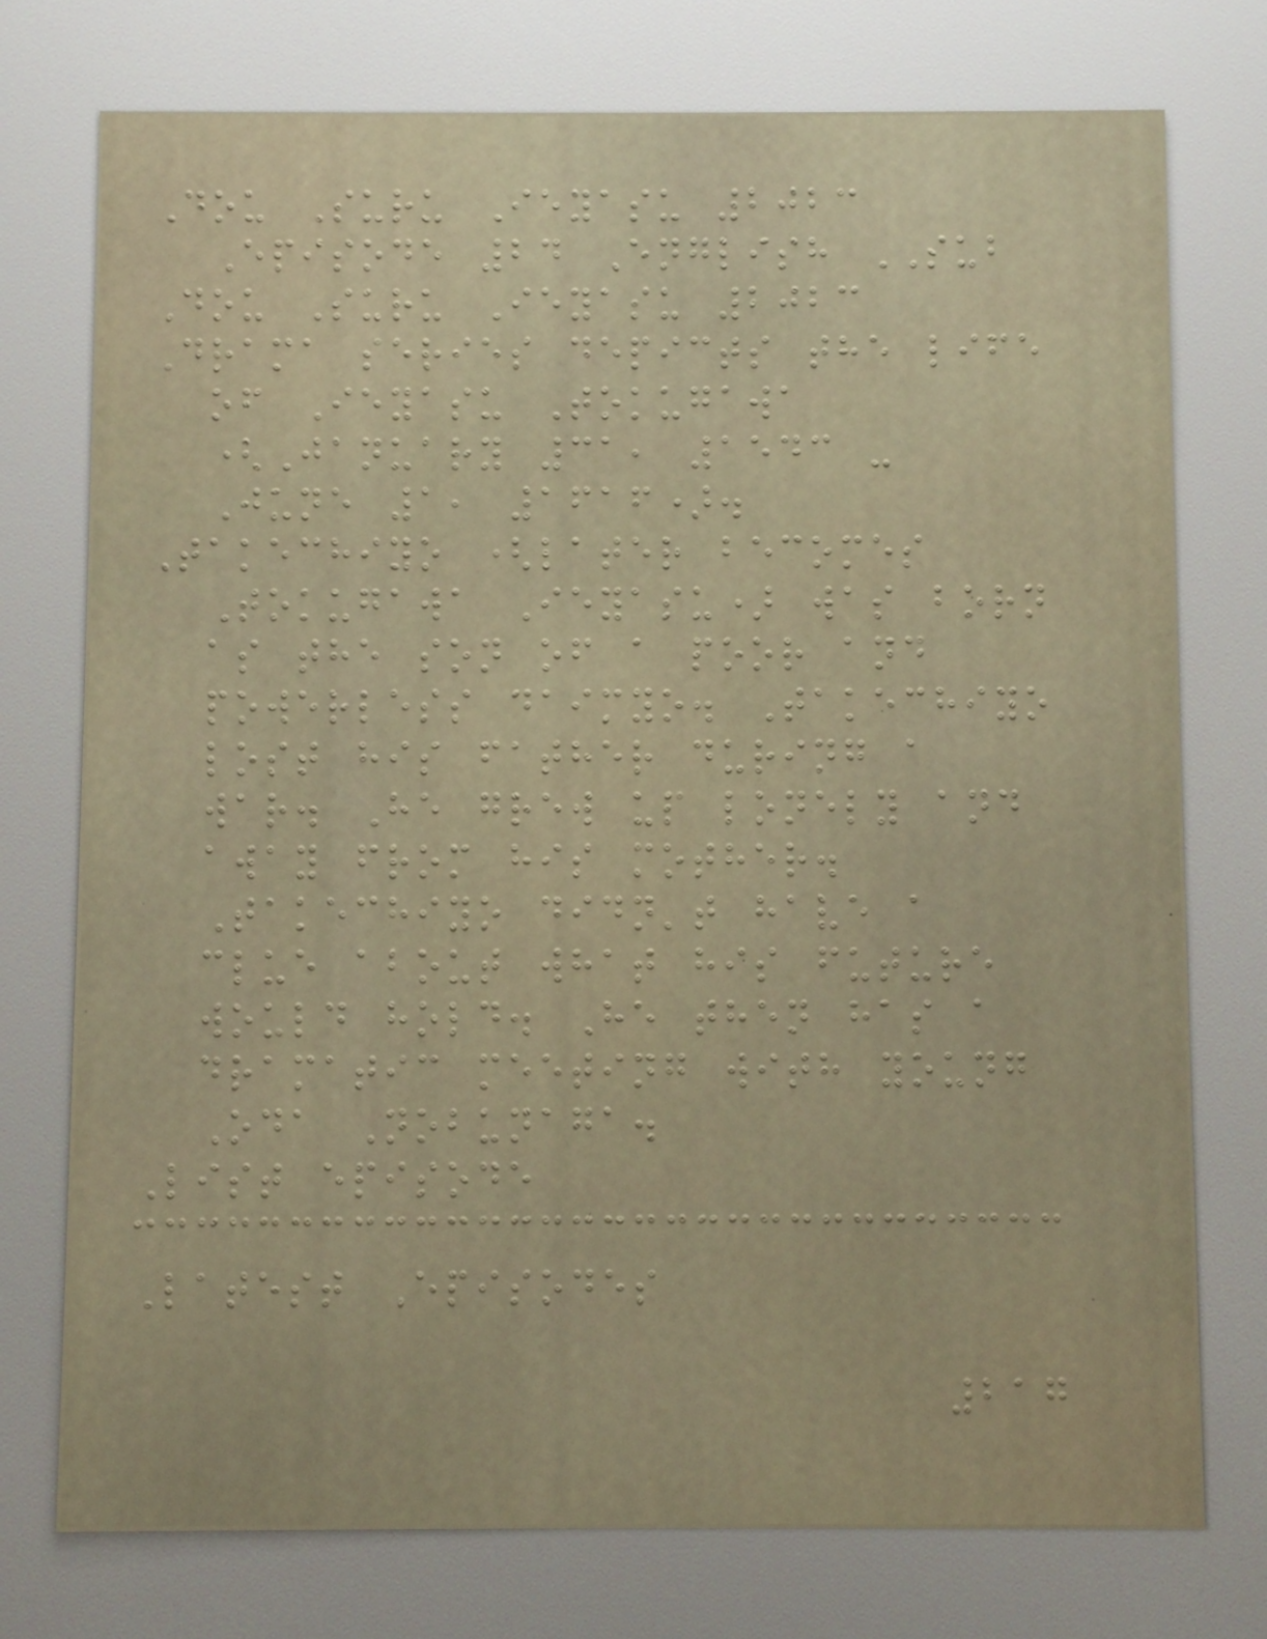Dou Suru Ieyasu 2023
Episode 24 English SUB
Dou Suru Ieyasu 2023
Drama series depicts the life
of Ieyasu Tokugawa
(January 31, 1543 -
June 1, 1616).
Takechiyo (later becomes
Tokugawa Ieyasu) was born
as the son of a poor and
powerless daimyo. Takechiyo
lost his father during a
war. He grew up lonely and
away from his mother.
Takechiyo didn't have a
clue about what his future
would hold. He then has a
dramatic meeting with young
Oda Nobunaga.
List episode
Latest Episodes
217
